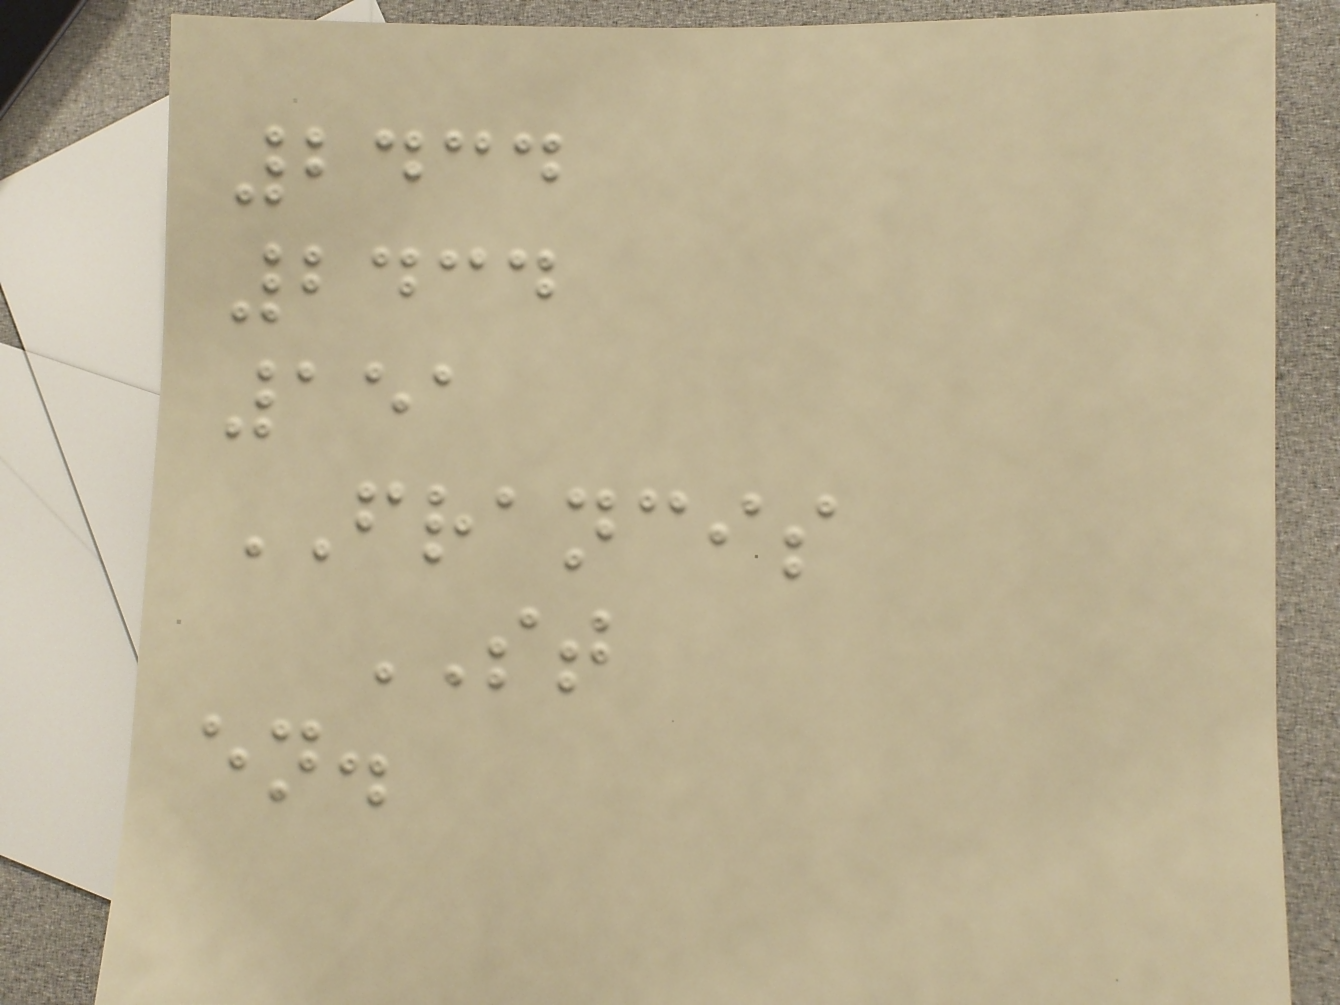2434
2434
151
FRANCIS
ST
en.
